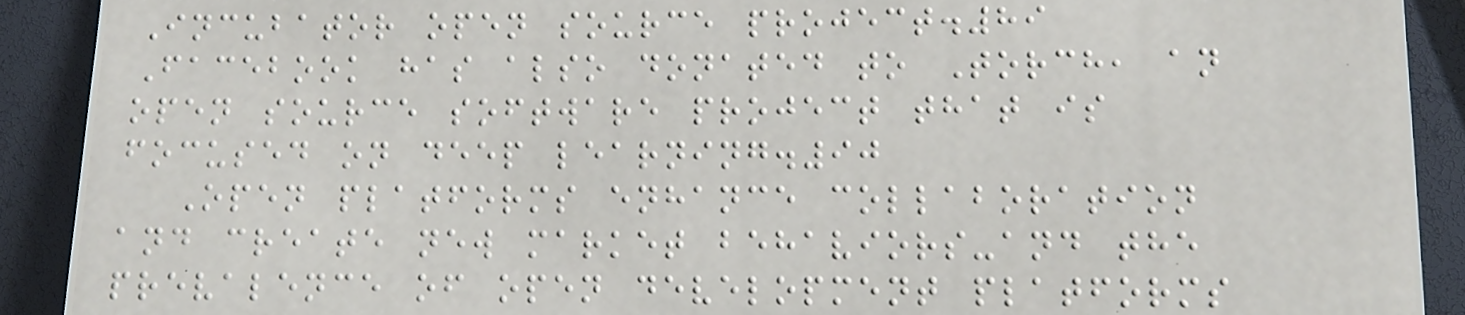Incubator open source project.89
Facebook has also donated to Torch, an
open source software project that is
focused on deep learning.90
Open platforms enhance collaboration
and create new market behaviors-and the
prevalence of open development platforms
